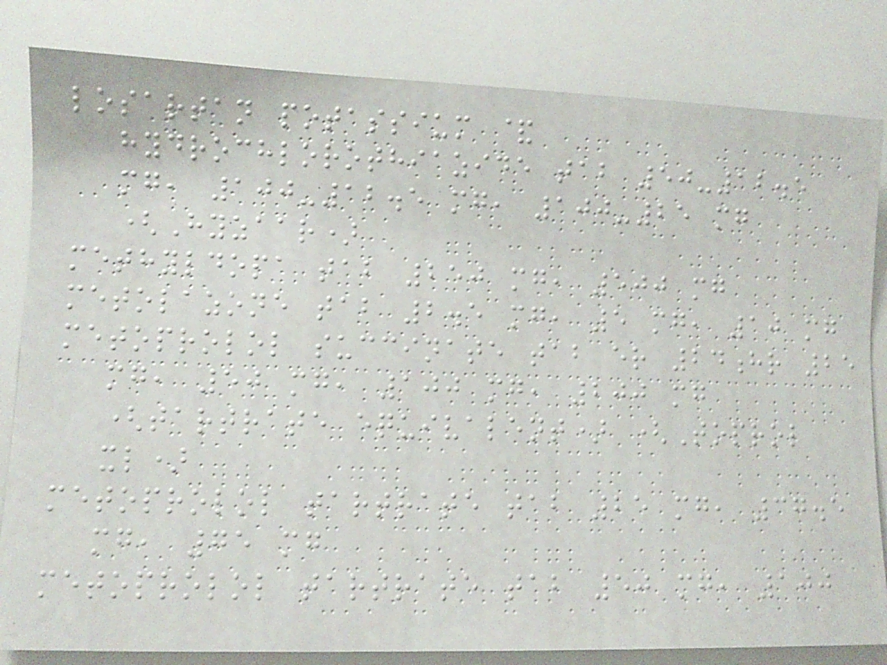losartan potassium &
hydrochlorothiazide tab 50-12.5
mg, 100-12.5 mg, 100-25 mg
(Hyzaar)
methyldopa tab 250 mg, 500 mg
metolazone tab 2.5 mg, 5 mg, 10 mg
metoprolol succinate tab er 24hr 25
mg, 50 mg, 100 mg, 200 mg
(tartrate equivalent) (Toprol
xl)
metoprolol tartrate tab 25 mg, 37.5
mg, 75 mg
metoprolol tartrate tab 50 mg, 100
